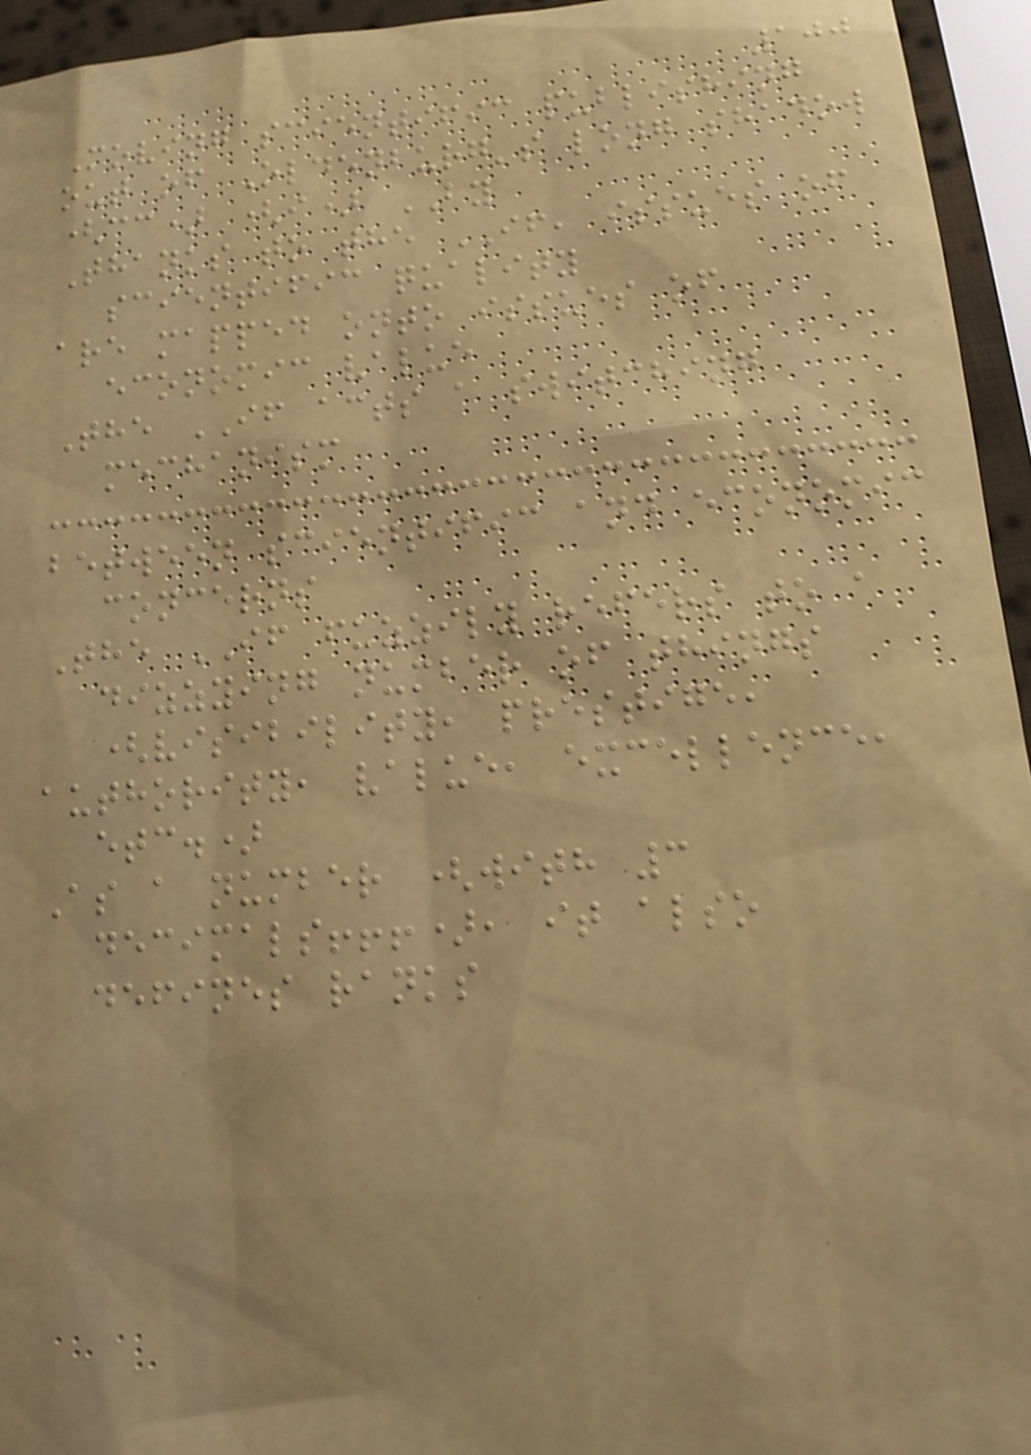100
Moving scientific publishing
out of Oldenburg's long shadow
(cc) (i) BY
Thanks to the IF, issues of
scientific quality
are mapped onto issues of
economic value
The IF acts a switching
mechanism
between scientific and economic
concerns
The IF fuzzily refers to a
dizzying number of things
(visibility, prestige,
authority, value, excellence,
etc.)
As a number (with 3
decimals!!!), it also
defines ranks
